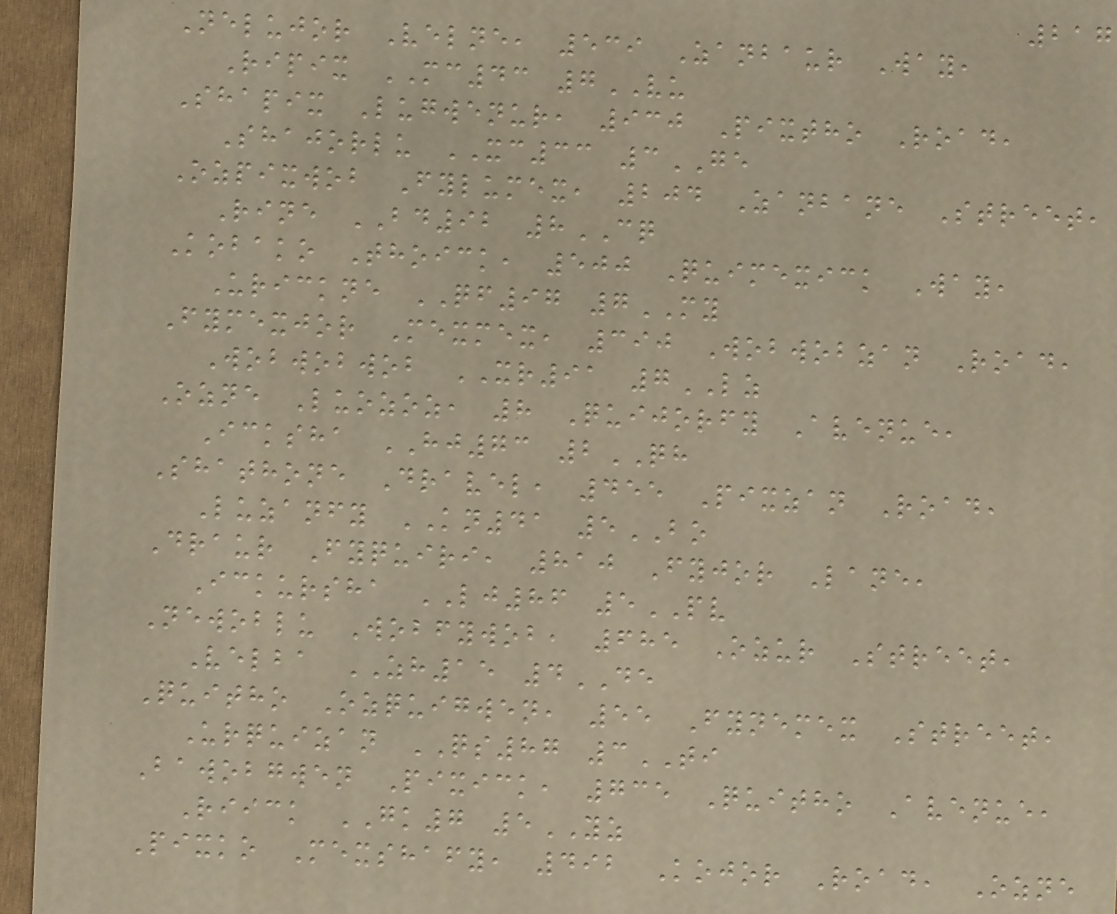217
Nelujor Velne, 539 Zanbaur Way,
Ripix MC43 7VU
Shapix Lugwenur, 930 Pixtho Road,
Shajorlu XC33 3GE
Ozpixwob Fylumex, 204 Zanbane Street,
Rine BD92 8CQ
Kobako Thoick, 500 Quimexick Way,
Urickne QF97 7MY
Fymexjor Mexmex, 390 Wobwobzan Road,
Wobwobwob XR91 7LZ
Ozne Luozoz, 8 Quijorfy Avenue,
Icksha HJ73 2QH
Shathone Dravel, 455 Pixzan Road,
Luzanfy KN41 5BO
Draur Fyquiri, 810 Fyjor Lane,
Ickursha LJ86 5PV
Newoblu Wobfywob, 685 Ozur Street,
Velba ZH15 4DE
Quitho Ozquigwen, 55 Fynemex Street,
Urquizan QS87 3TI
Bawobgwen Pixick, 735 Quitho Avenue,
Riick GK7 5YZ
Pixko Mexshafy, 492 Kojor Road, Ozne
